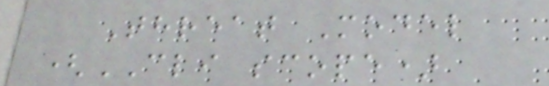Threat Model
(CLI scope)
